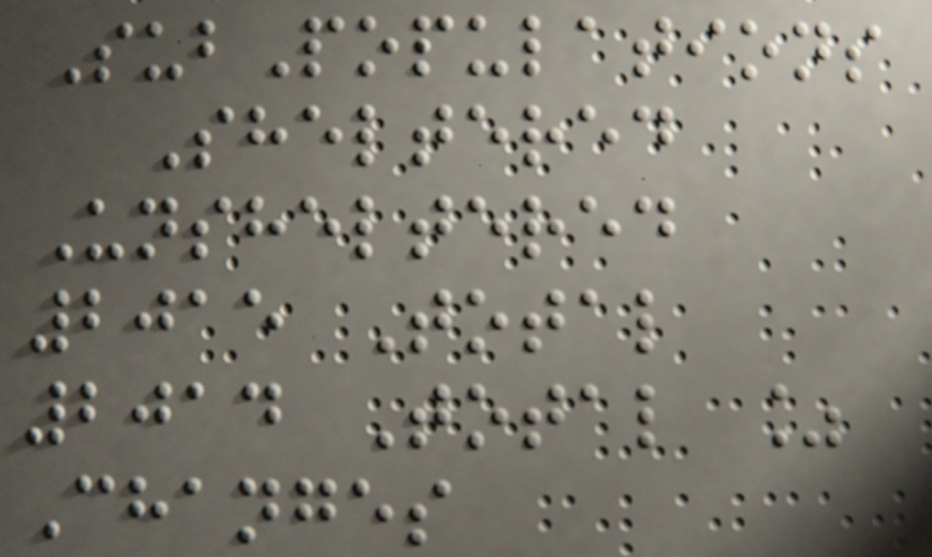SubPopulations
Sheltered
Unsheltered
2015 Total
2014 Total %
Changes
